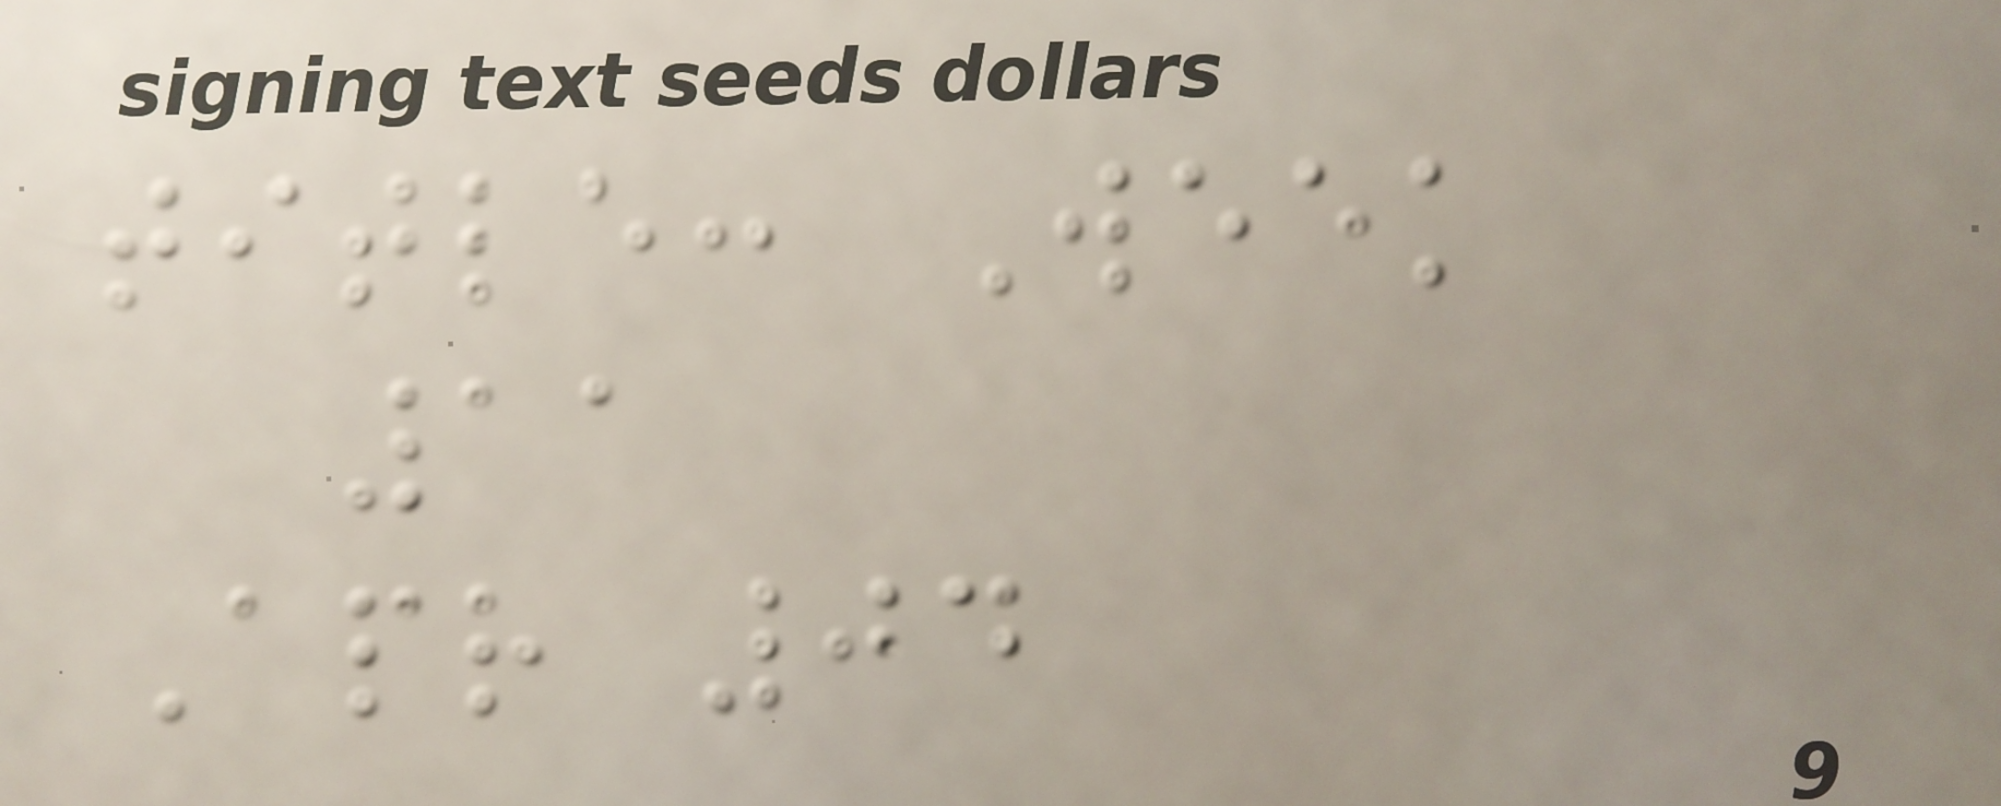title: Week
11
Apr 04
